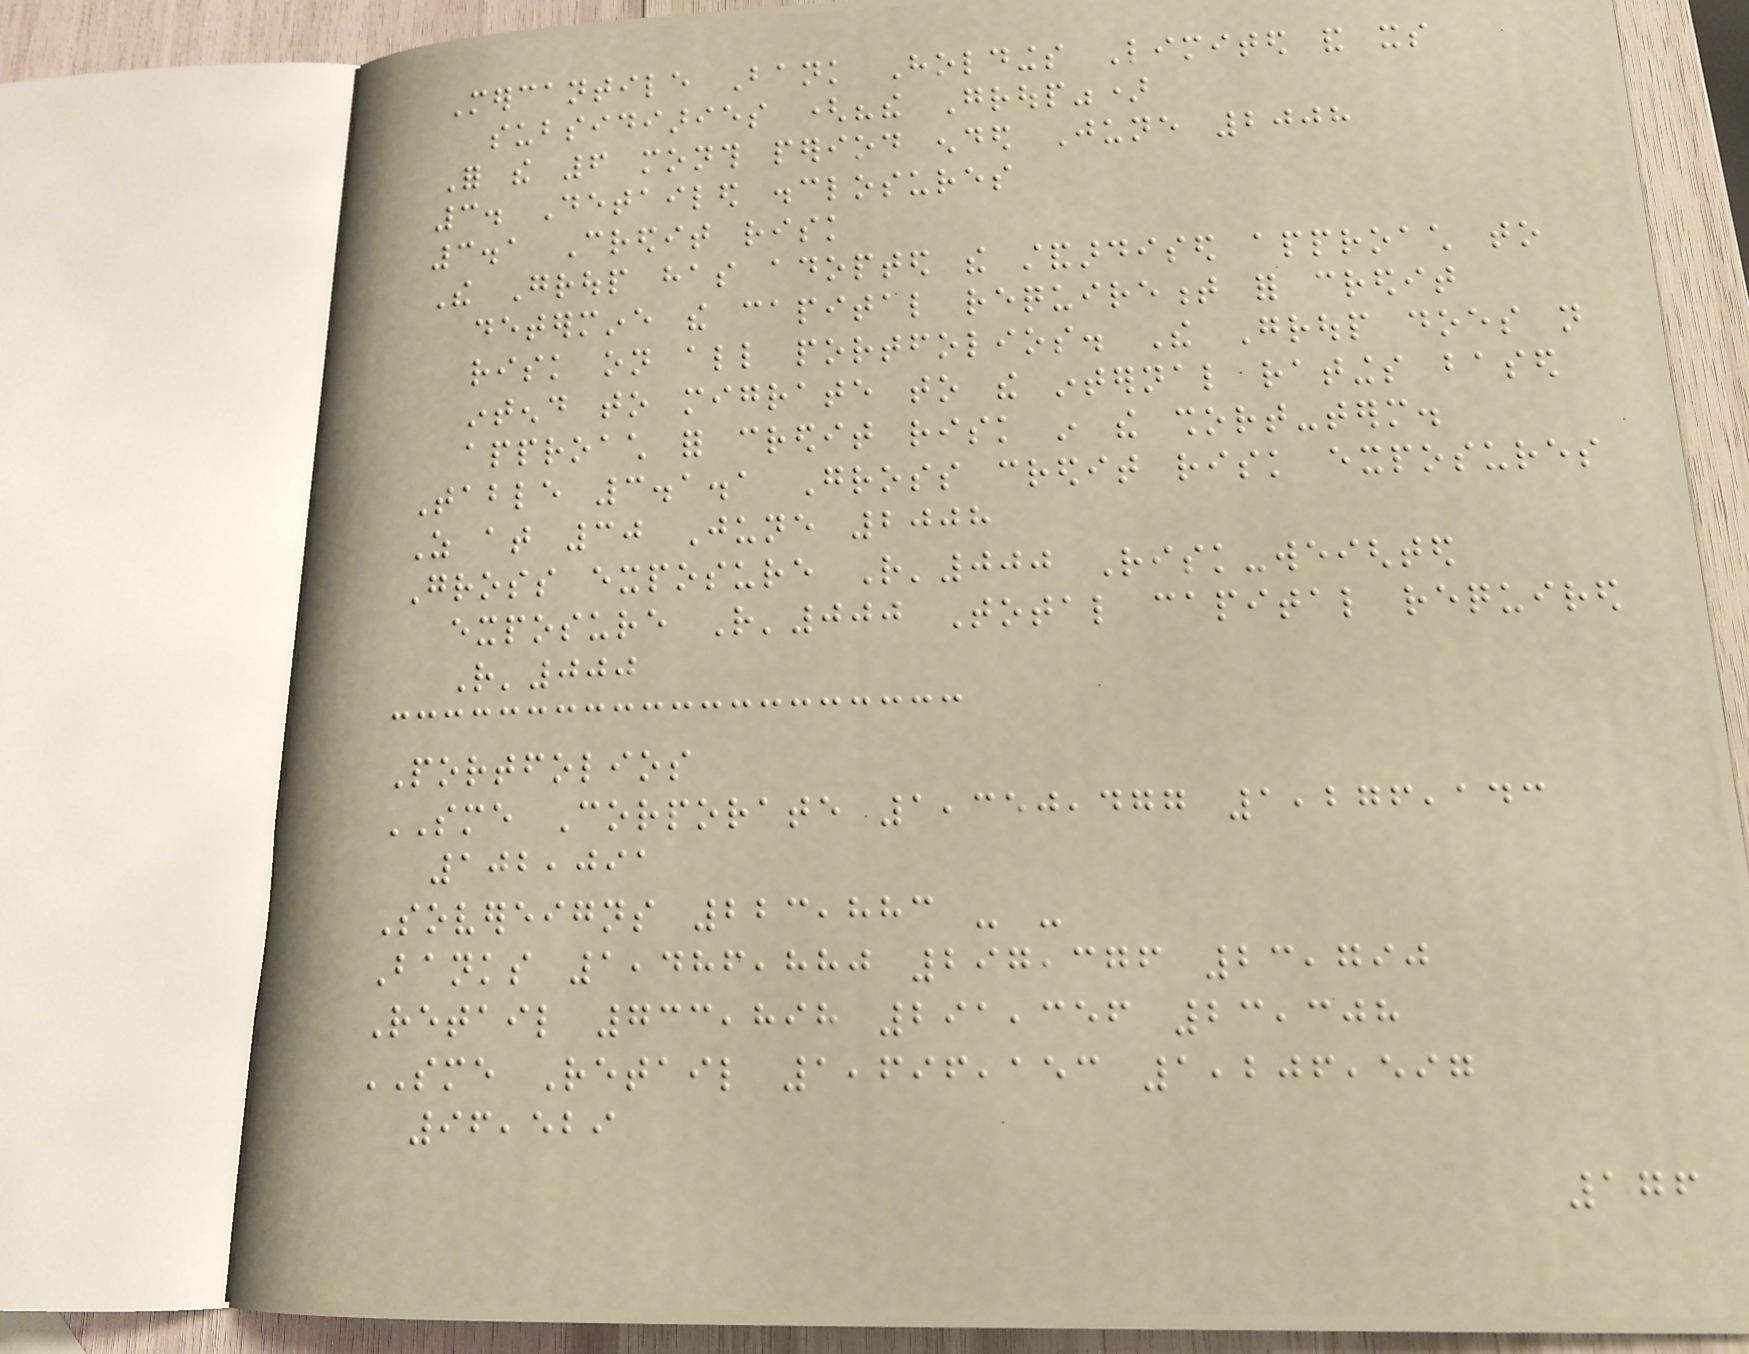Mercantile Bank Holdings Limited and its
subsidiaries ("the Group")
For the 6 month period ended June 2008
3. Detailed disclosures
3.1 Credit risk
The Group has adopted the standardised approach to
determine the capital requirement for credit
risk on all portfolios. The Group does not
intend to migrate to the internal ratings based
approach for credit risk in the short-term.
Table 3.1.1 Gross credit risk exposures
As at 30 June 2008
Gross exposure R'000 Risk-weighted
exposure R'000 Total capital required
R'000
Portfolios
SME Corporate 1,350,477 1,276,143
102,091
Sovereigns 223,883 - -
Banks 1,486,880 297,376 23,790
Retail 733,898 291,356 23,308
SME Retail 1,696,153 1,206,597
96,529
176
